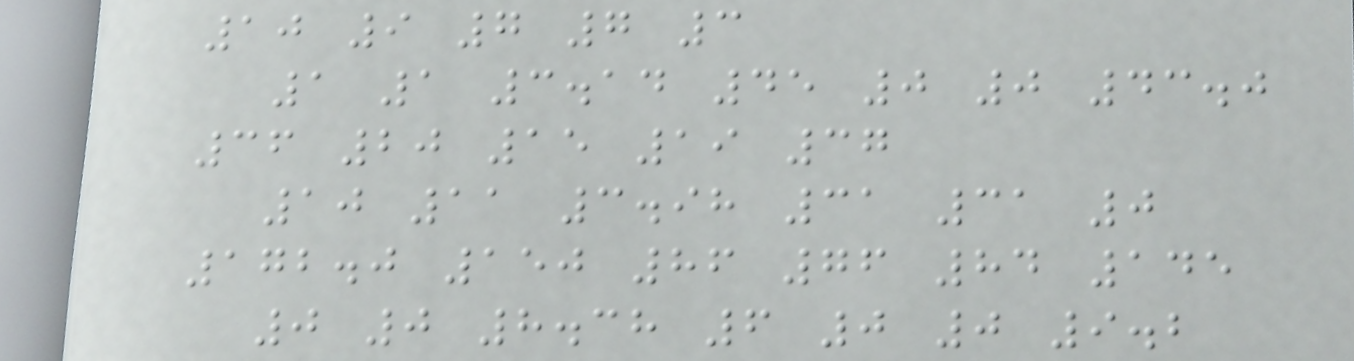10 9 7 7 3
1 1 3.14 45 0 0 43.0
36 20 15 19 37
10 11 3.98 31 31 0
172.0 150 86 76 84 145
0 0 8.38 6 0 0 9.2
